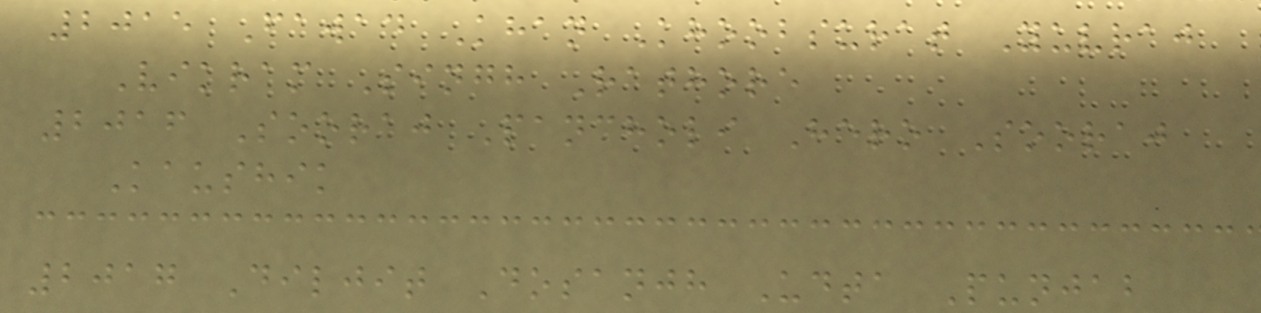2015 Fawad Khan Khoobsurat Yuvraj
Vikram Singh Rathore
2016 Sooraj Pancholi Hero Sooraj
Kaushik
2017 Diljit Dosanjh Udta Punjab
